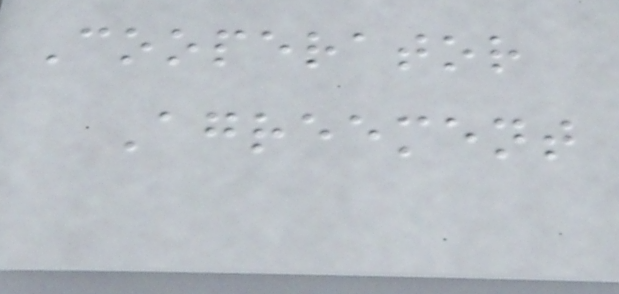Cooperator
Agreement
